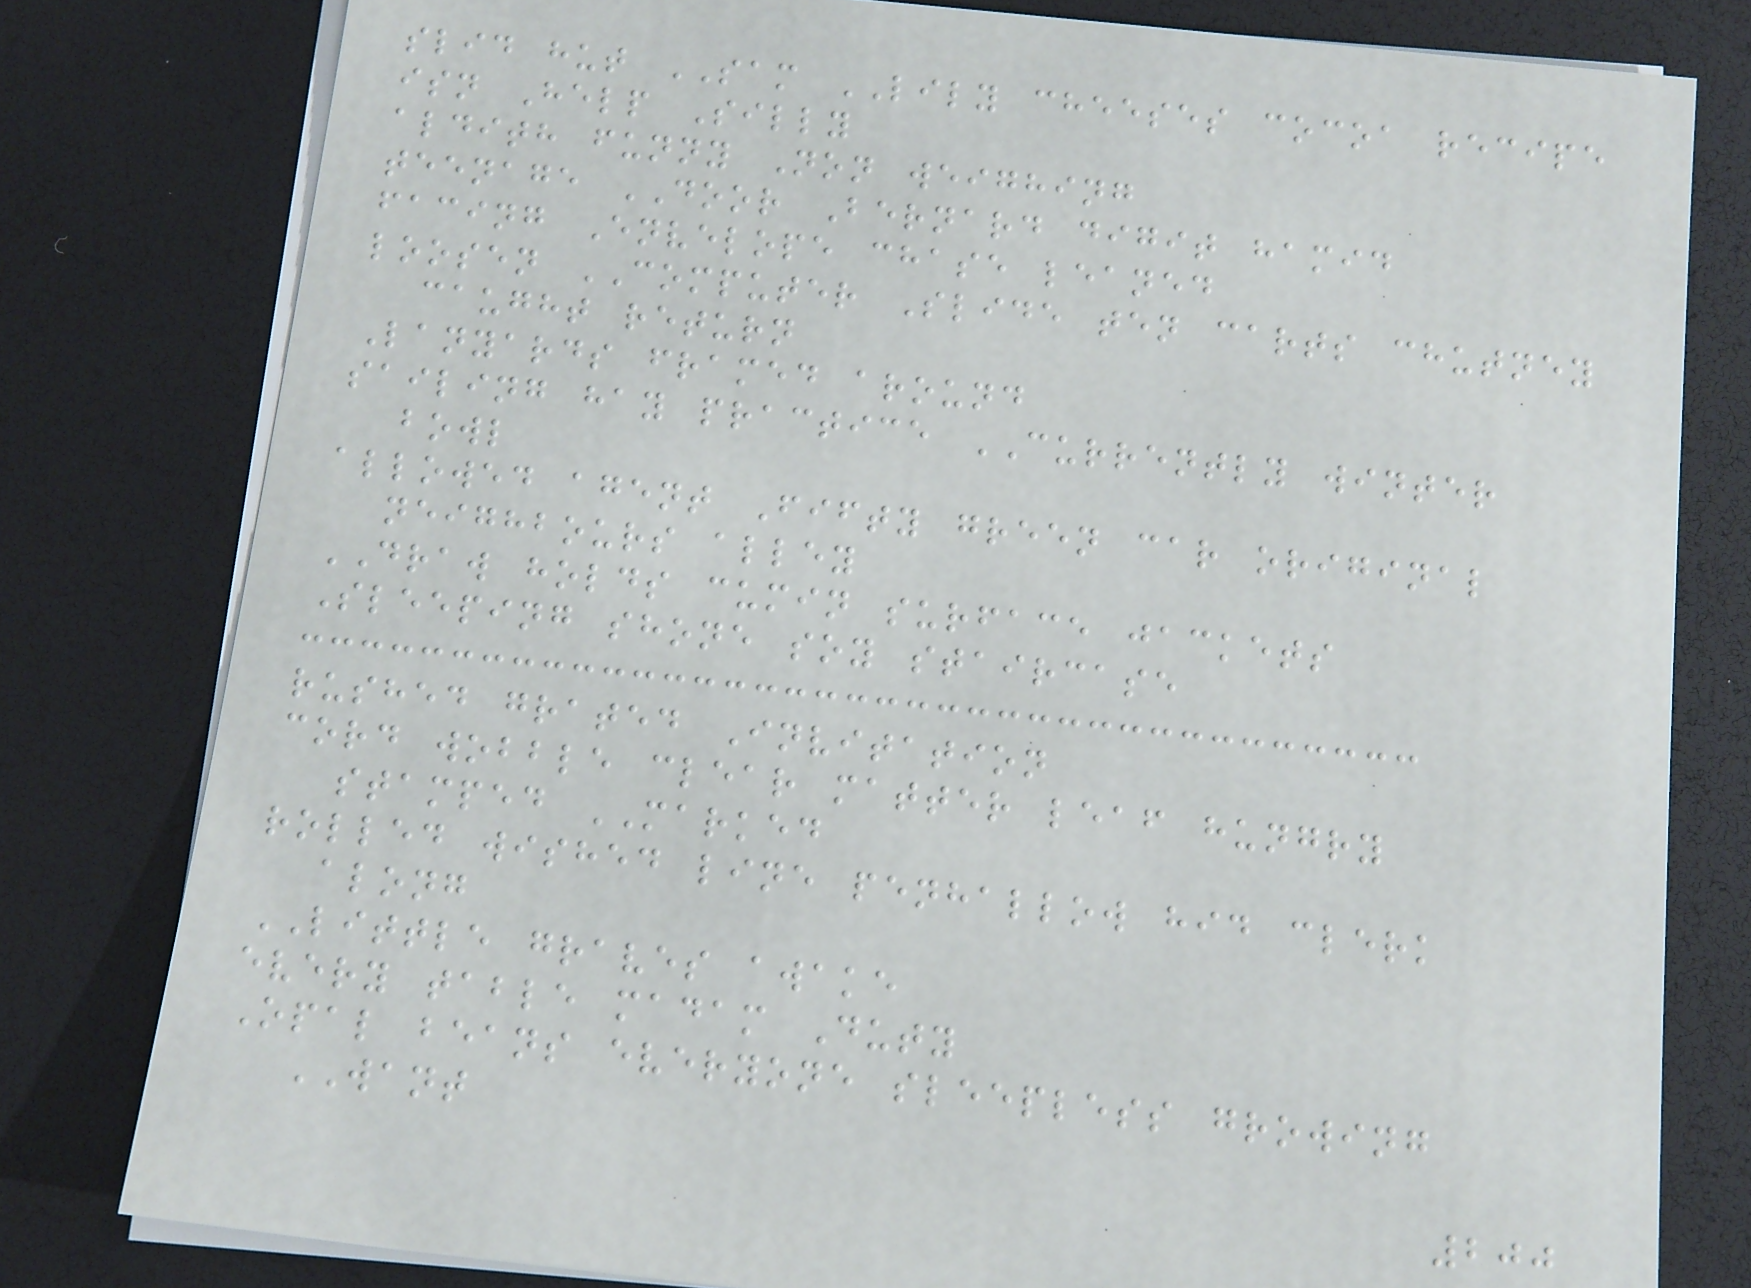slid hut SAM LILY cheeses cocoa recipe
isn Help Silly
aldith funny Non weighing
teenage DOOR Bernard digit hamid
facing Envelope chase leaned
loosen COMPUTER Slide ten carts chutney
caught return
Lanyards framed around
sailing hay practice CURRENTLY winter
bowl
allowed agent Fifty green car original
neighbours alley
DRAW holds cumin surface jackets
Sleeping shone soy staircase
rushed grated Invitation
cord wobble clear matter leaf hungry
stamped MARKED
rolled wished line penhallow hid clerk
along
LITTLE graves awake
every table madam Duty
Opal beans everyone sleepless growing
WANT
200
